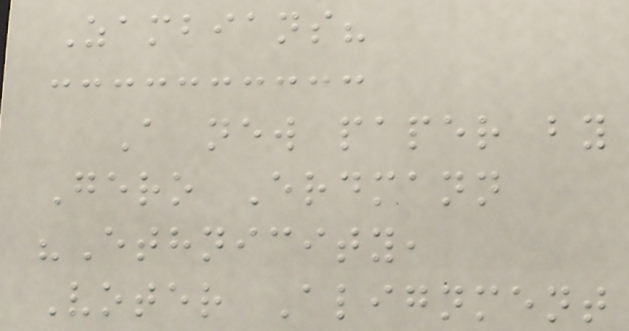Zambians?
A new paper by
Gero Erdmann
"Ethnicity,
Voter Alignment
